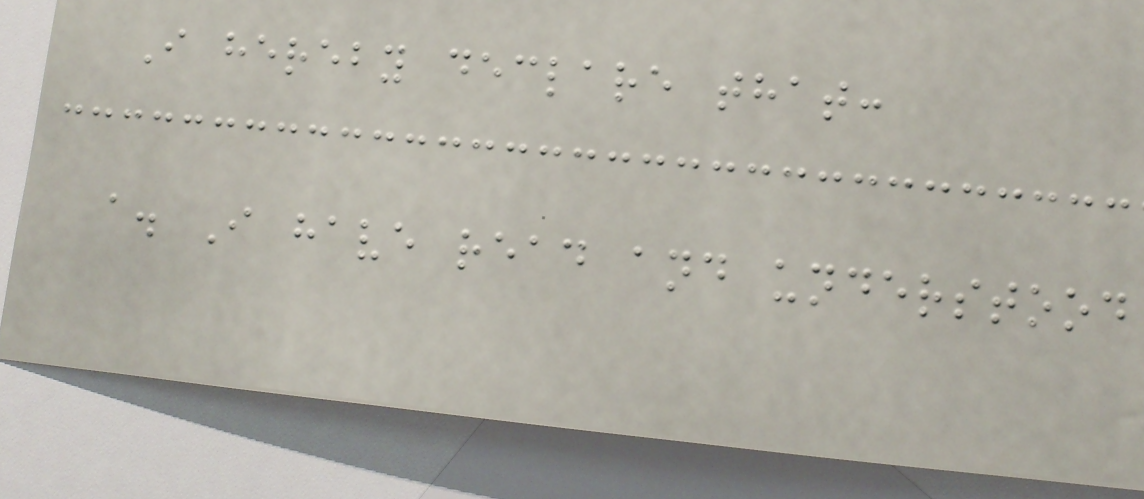I hereby declare that:
a. I have read and understood
